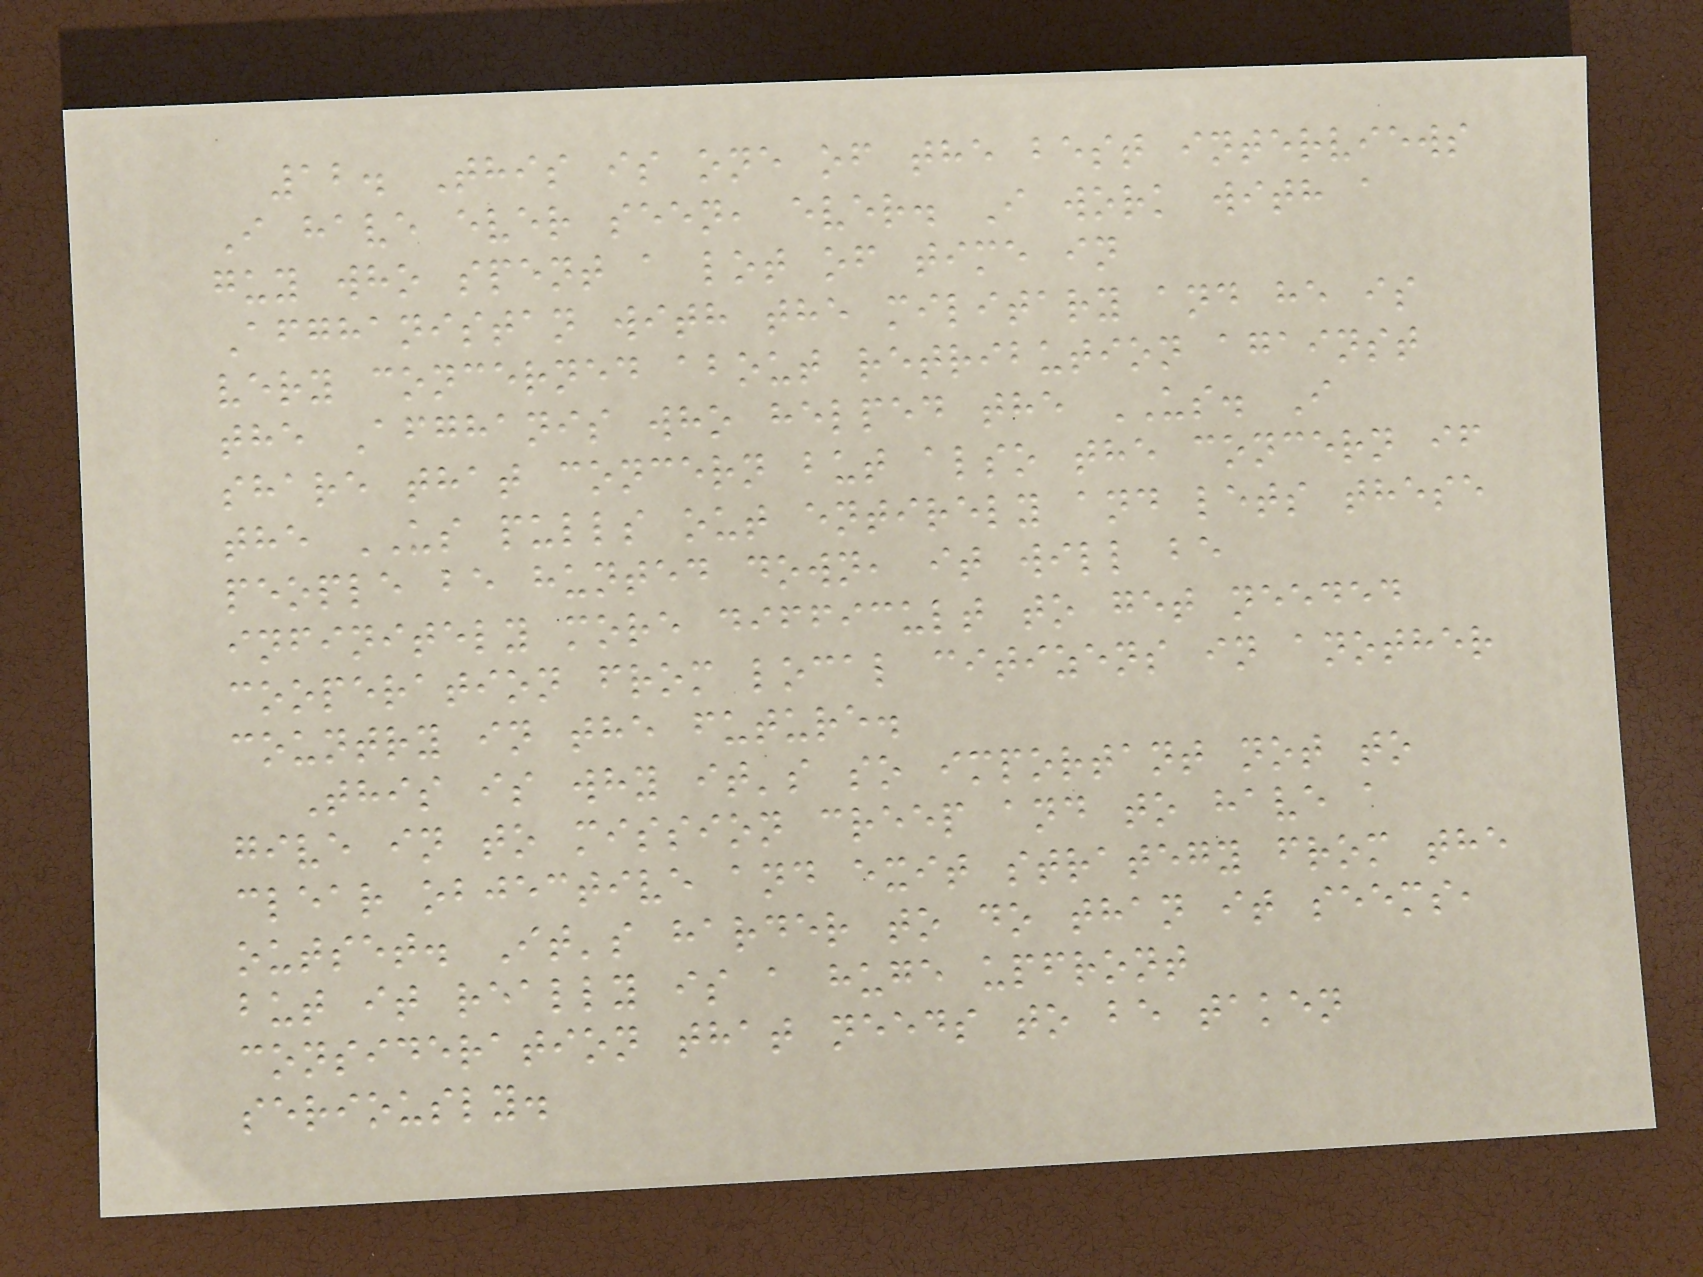12. This is one of the best interviews
I have ever seen, ever. I work with a
guy who spent a lot of time in
Afghanistan with the military and he is
very concerned about retribution against
the Afghanis who helped the US. I
share that concern but also the concern if
the US pulls out entirely and lets these
people be hunted down, it will be
infinitely more difficult to get needed
cooperation from local citizens in another
country in the future.
This is why it's so important not to
give in to mission creep and to have a
clear objective and exit strategy from the
outset. It's harder to do than it seems,
but it really is a huge upfront
consideration that needs to be taken
seriously.
